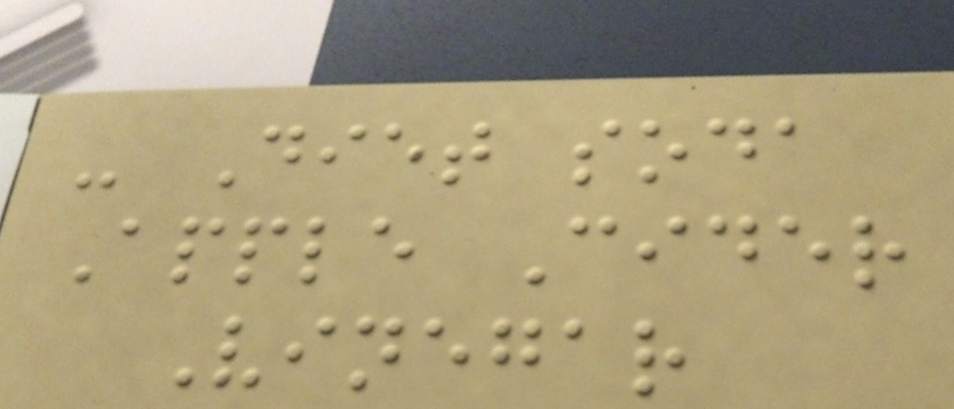- Diet soda
Apple Cider
Vinegar
